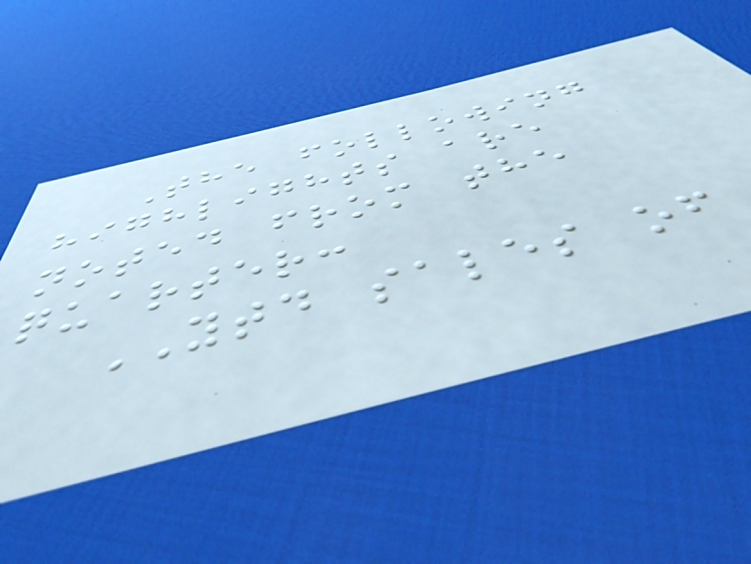The following
highlights are
noted from the
quarter:
YTD sales of
